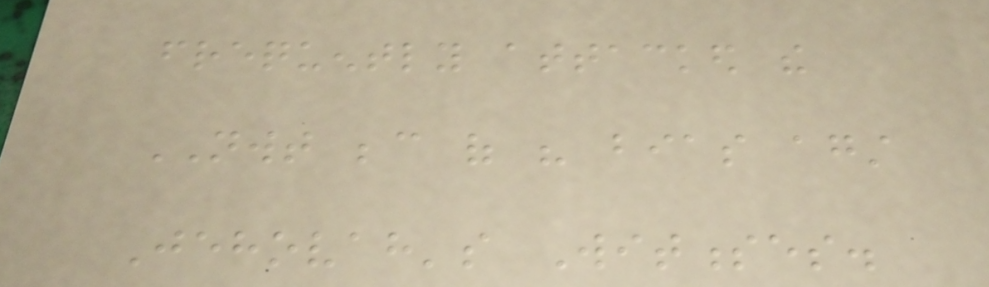frequently attacked the
NWT because of his bias against
Jehovah's Witnesses.
